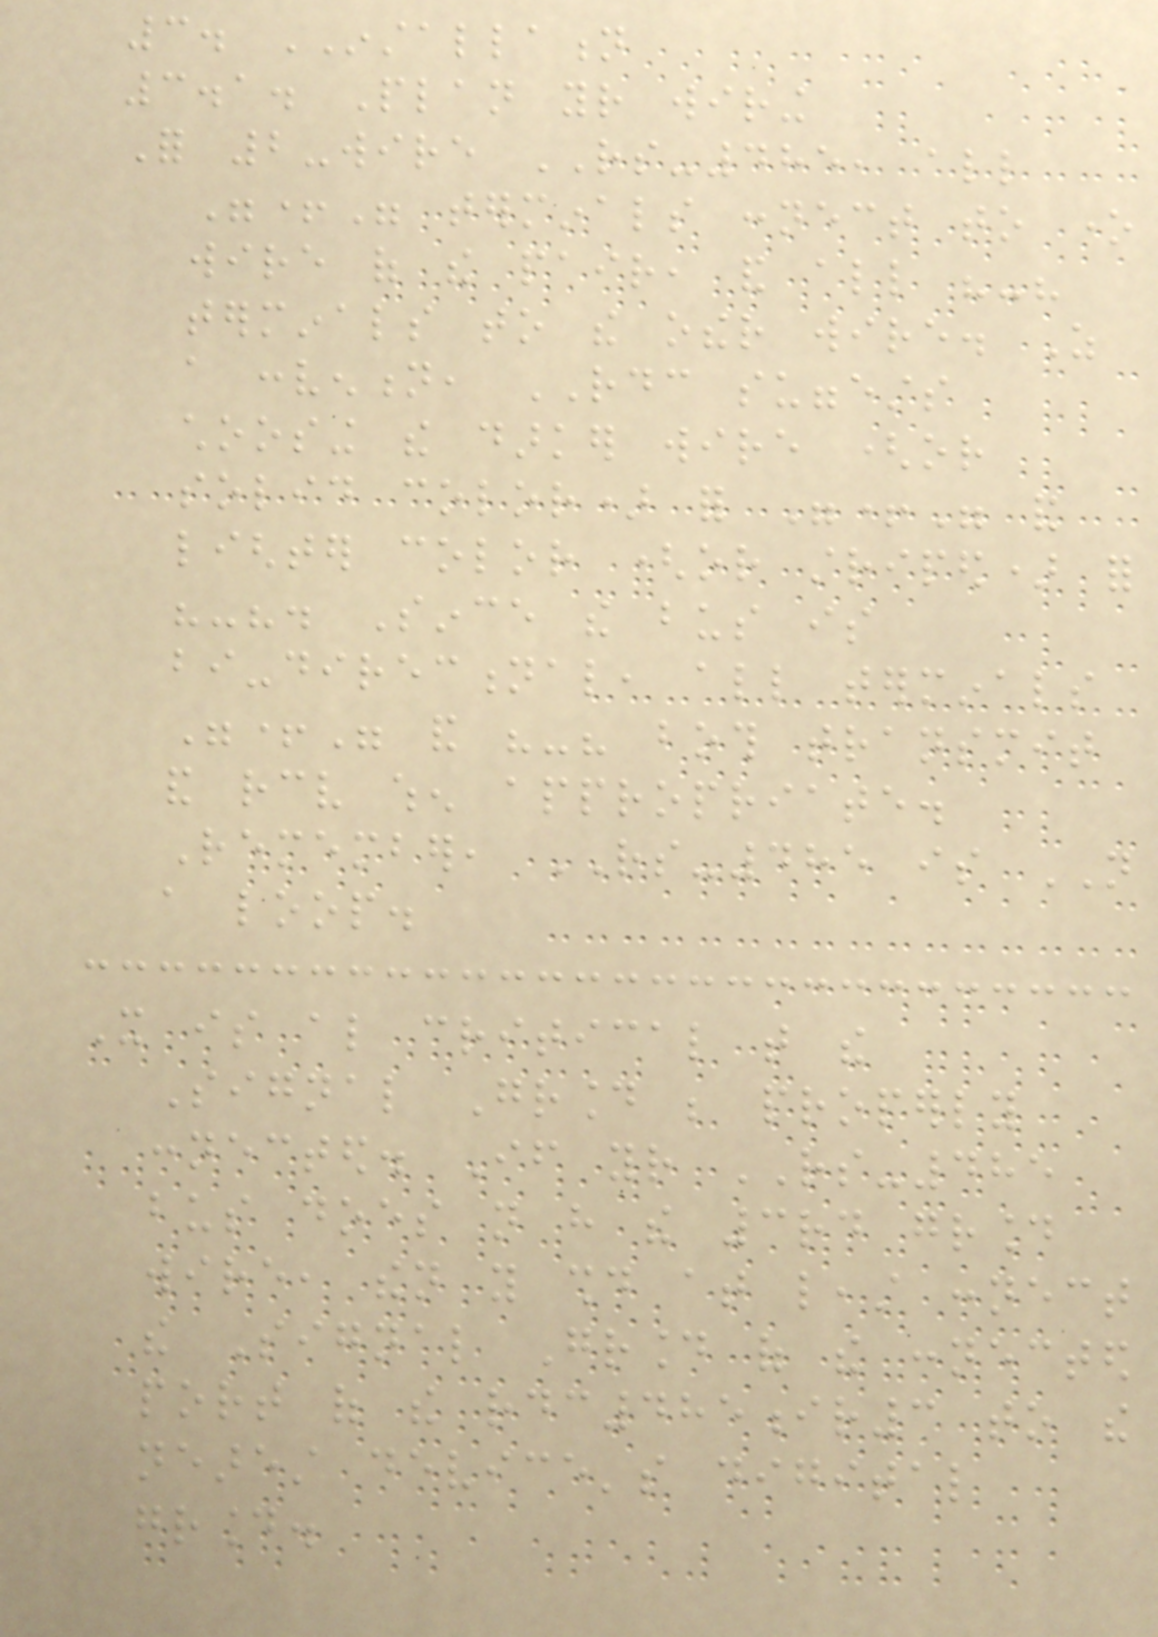3. INSTALLATION
3.1. Plan your wiring
For 2-wire RS-485, all
"+" terminals connect to one
wire of the pair, and all "-"
terminals to the other wire. As
a convention, RDC suggests
choosing the darker wire (or
solid color) for "+" and
lighter color (or striped) for
"-". Since the bus is
bi-directional, all terminals
"+" and "-" both transmit
and receive when appropriate.
Remember, RS-485 is NOT
a loop.
It is also critical that the
Signal Ground be properly
connected. If your RS-485
bus does not have the 3rd ground
wire, then you should at least connect
the Signal Ground of the connected
port of the rdc485ir3 to the
nearest device's digital
ground.
